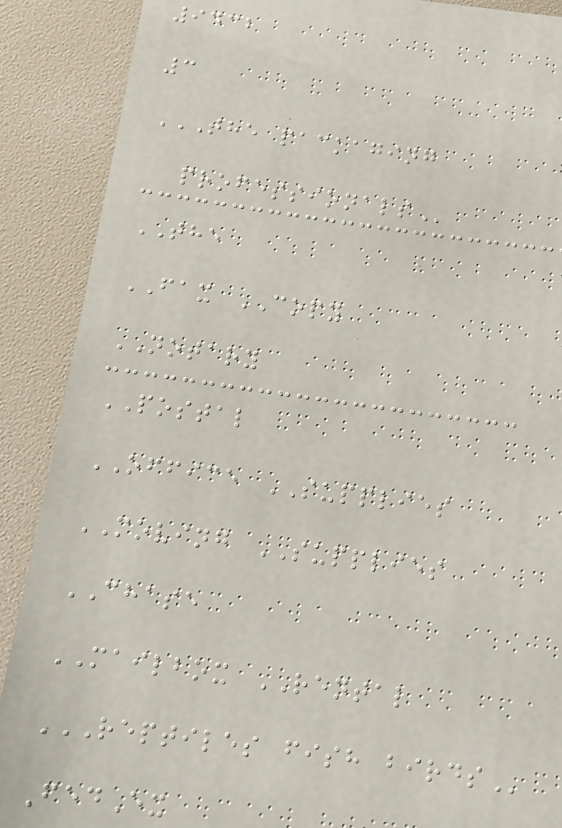9432
3
THE PACKAGING
PROFESSIONALS
THE
FAX COPY
NOTARY
POSTAL
OFFICE SUPPLIES
MOVING SUPPLIES
CHASE
MAILBOX RENTAL
REPTILES FISH BIRDS
FedEx
